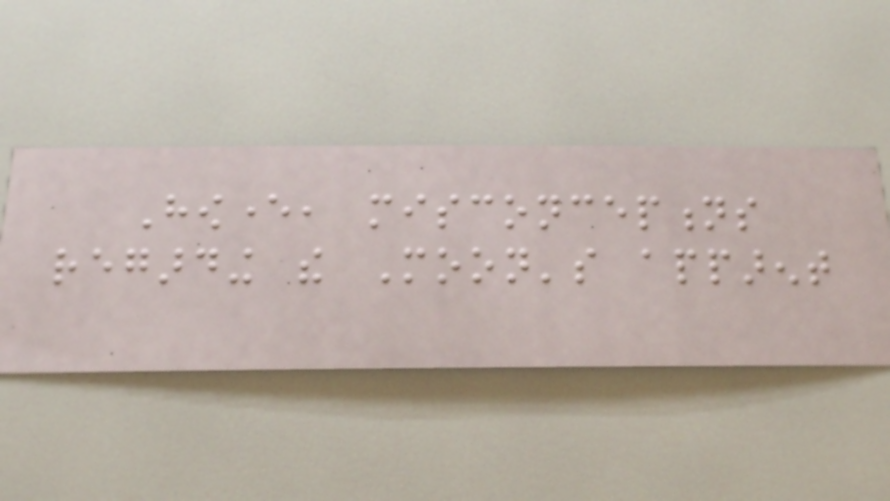However, misconceptions
regarding the Moon's apparent
